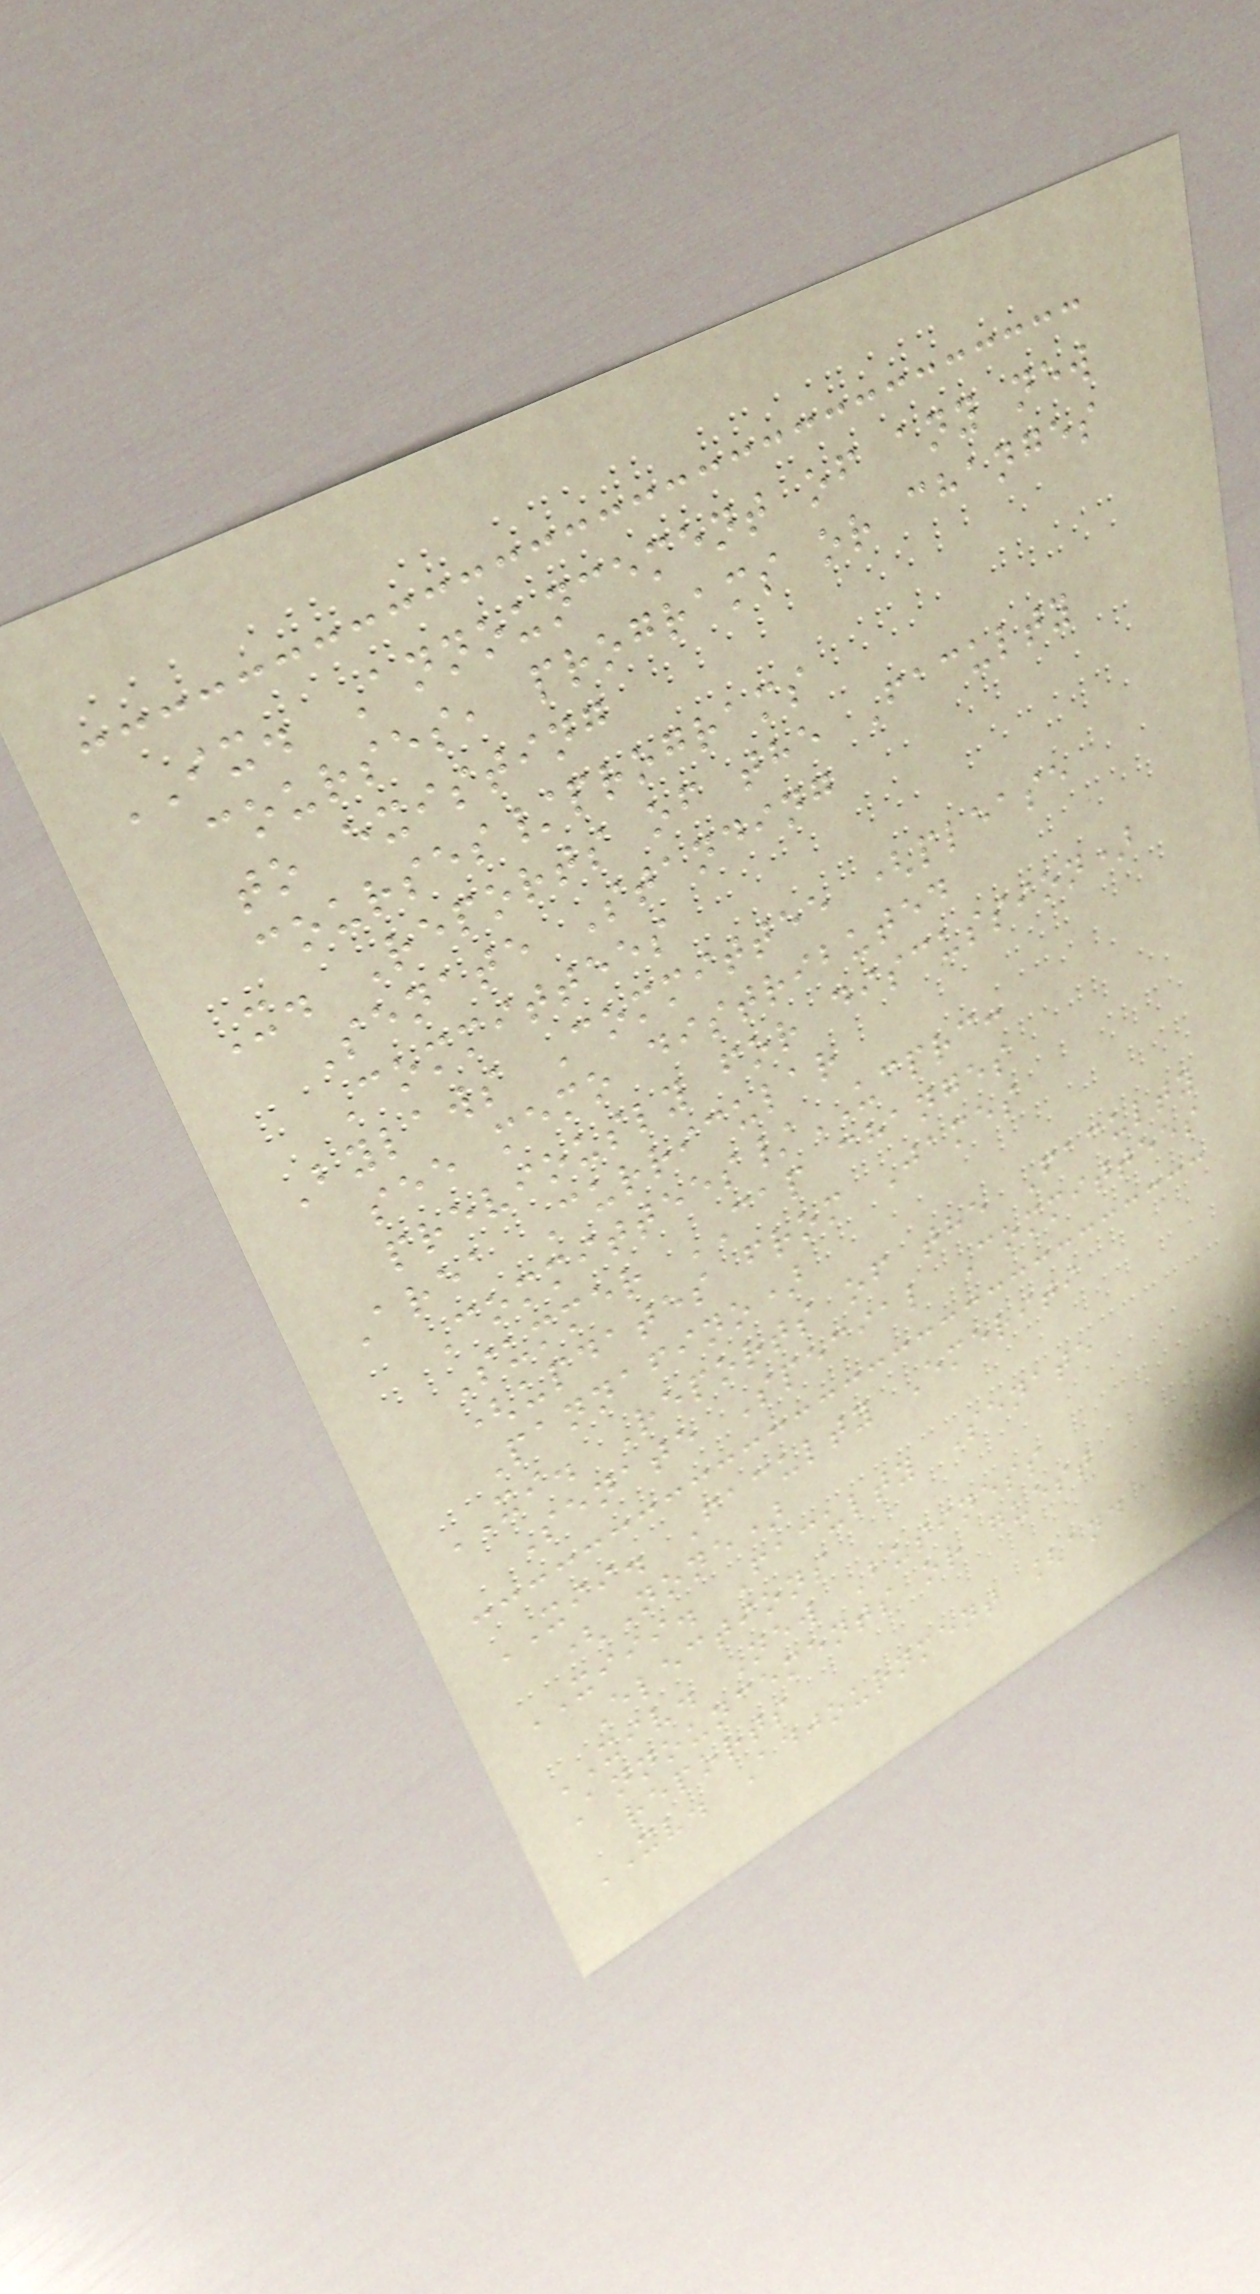IX. Announcement of any new
courses, programs or changes
to existing
courses/programs
X. Reports of the Faculty
Senate Standing
Committees
Bylaws Committee (please
see memo distributed
previously for discussion)
Area Curricular
Committees/UCPRC:
Summer CAP changes
(updates from James
Pannafino)
XI. Reports of the Faculty
Senate Special Committees
XII. Faculty Emeriti
(None)
XIII. Faculty Senate
Elections
XIV. New Business
Announcements or guest
reports
XV. Adjournment [and
